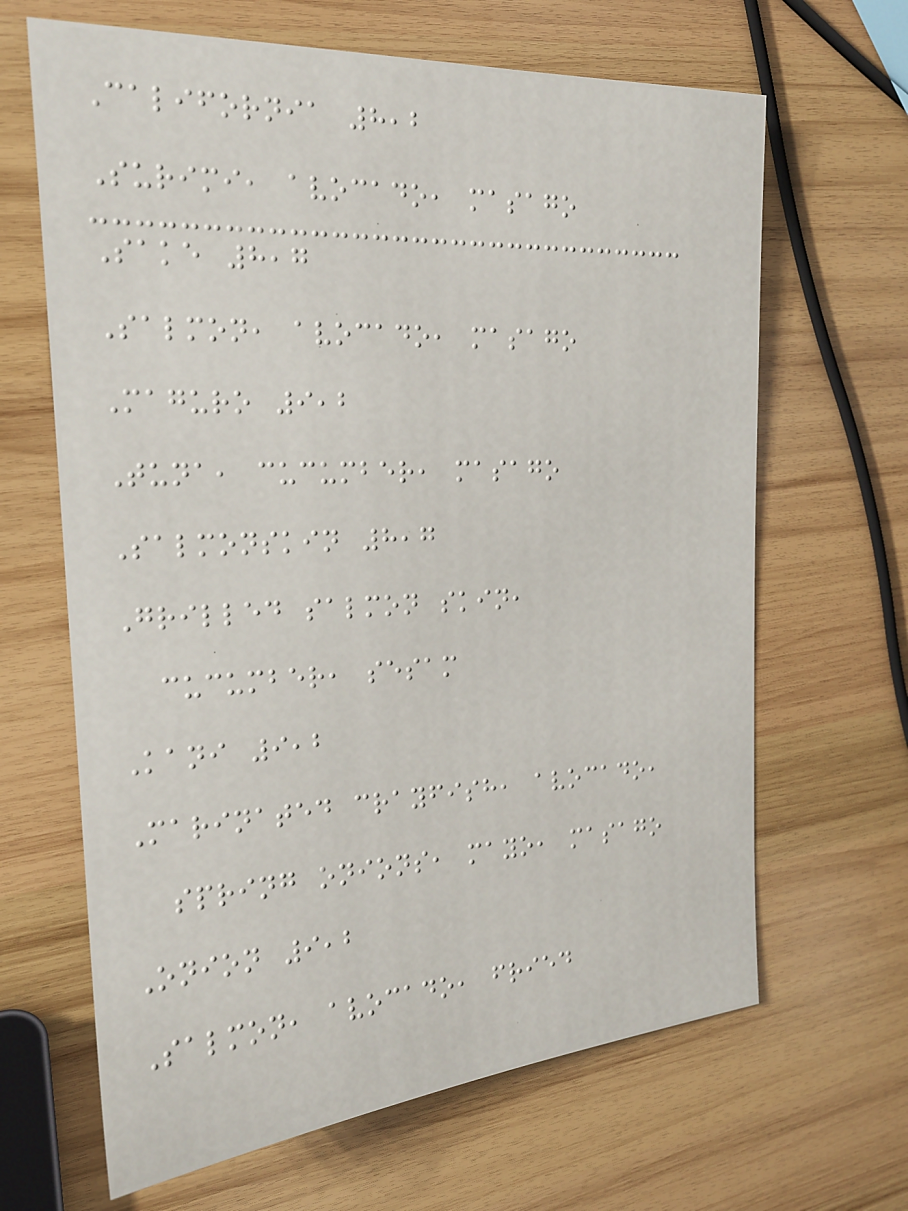California 8,2
Surimi, avocado, masago
Sake 8,7
Salmon, avocado, masago
Maguro 9,2
Tuna, cucumber, masago
Salmonskin 8,7
Grilled salmon skin,
cucumber, sesam
Kani 9,2
Marinated crayfish, avocado,
spring onions, mayo, masago
Onion 9,2
Salmon, avocado, fried
